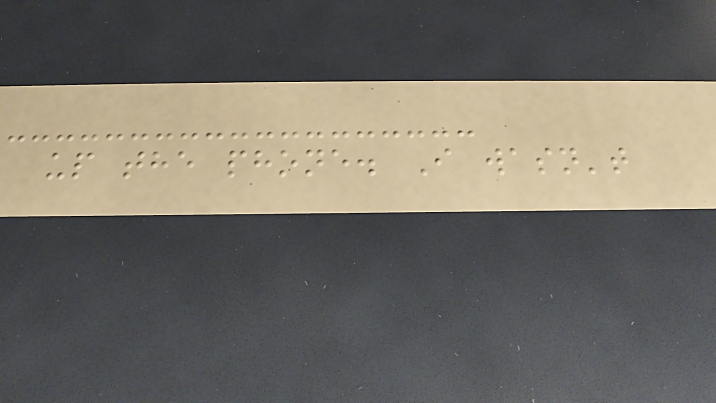up the phone. I wasn't
